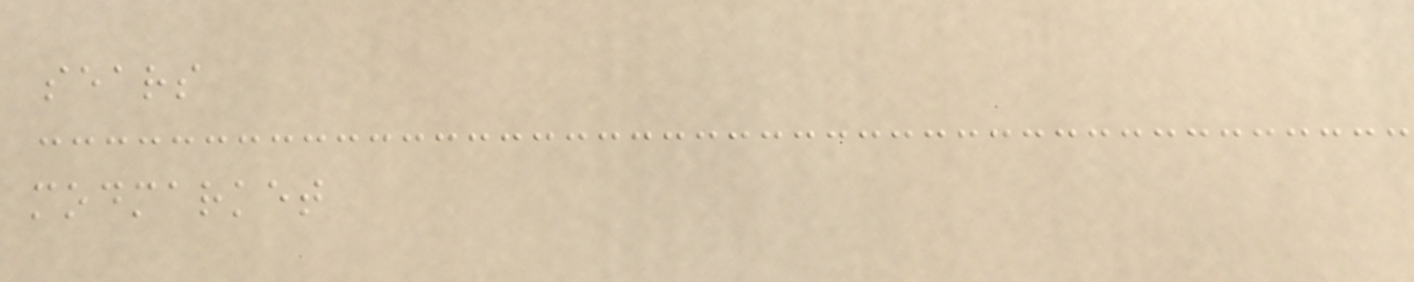sears
modmarket
